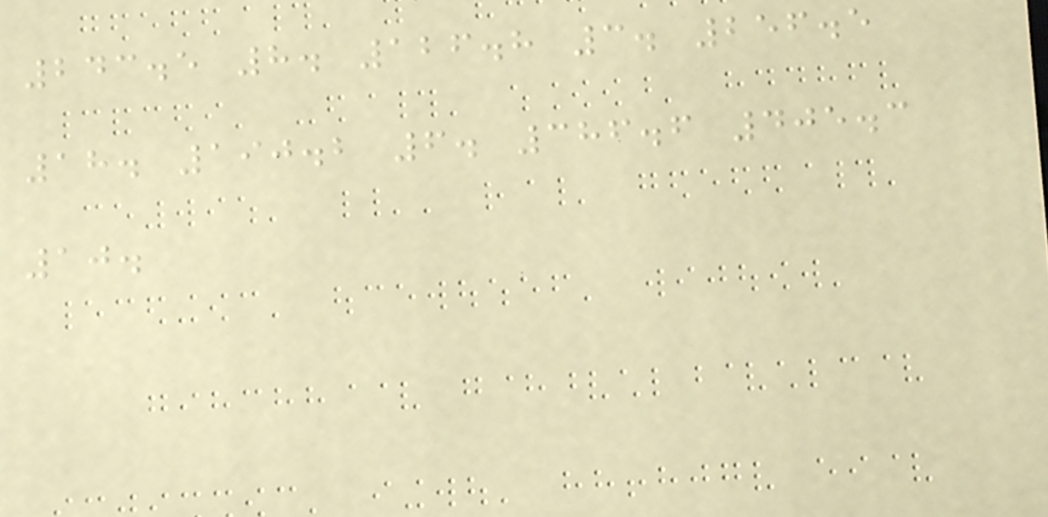243.5 8. 126.8 3. 256.5
18. 190.2 6. 386.6 405.3
10.
